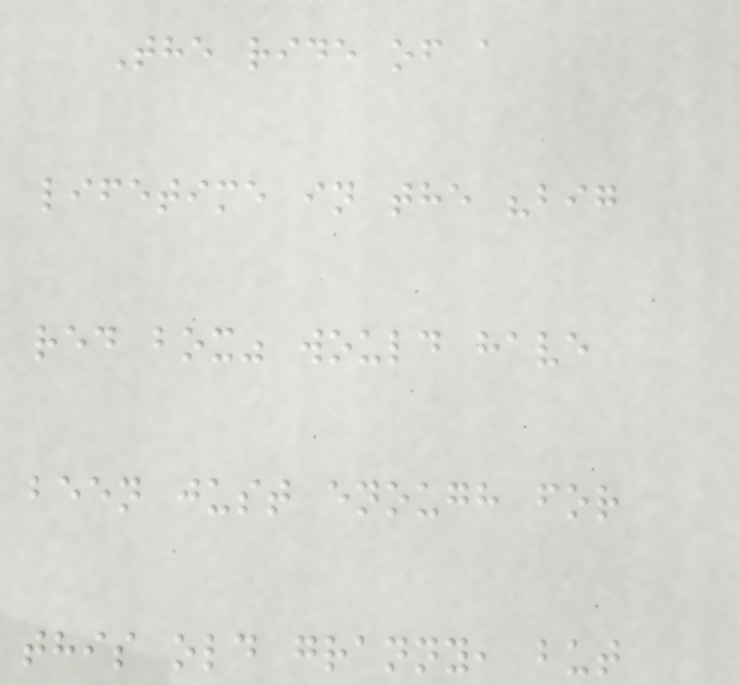The ride of a
lifetime in the "big
red box" would have
been just enough for
this old granny, but
